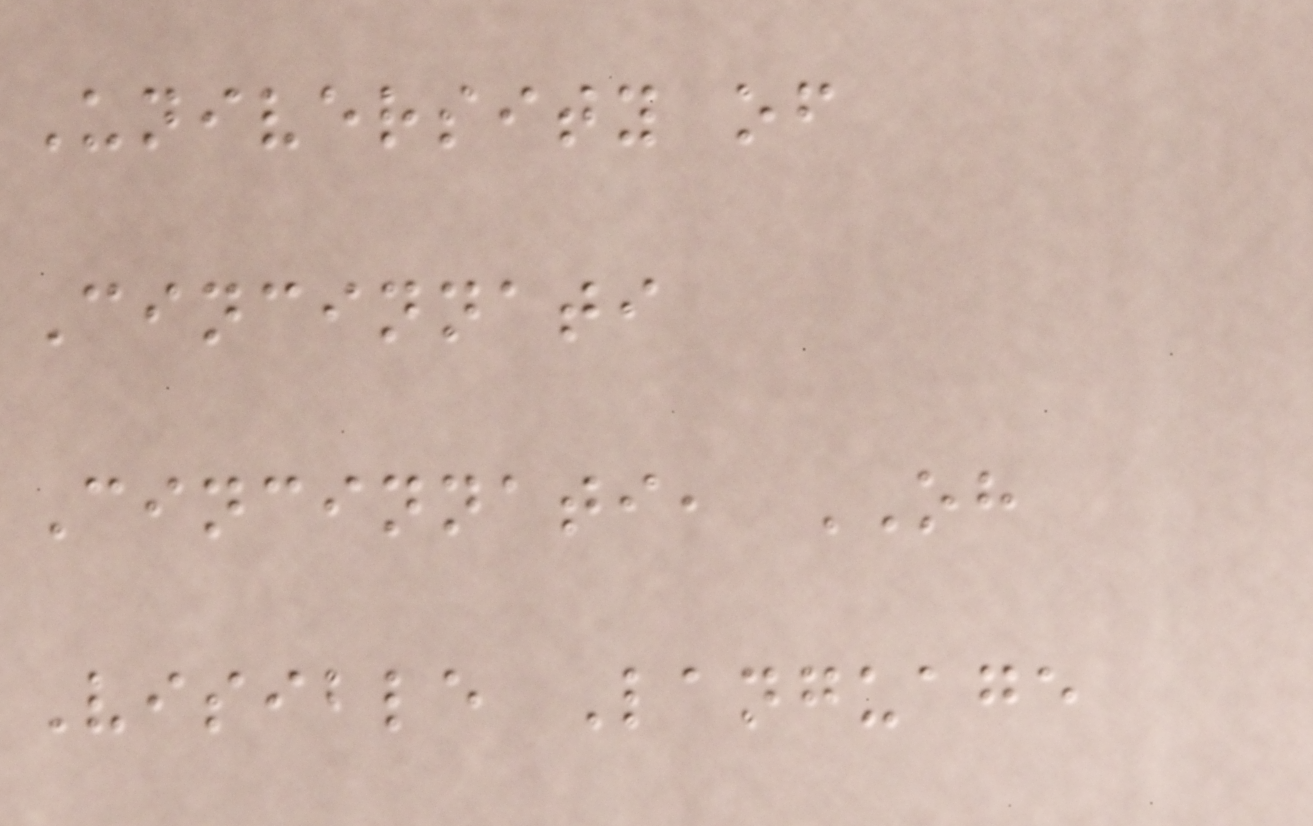University of
Cincinnati
Cincinnati, OH
Visible Language
